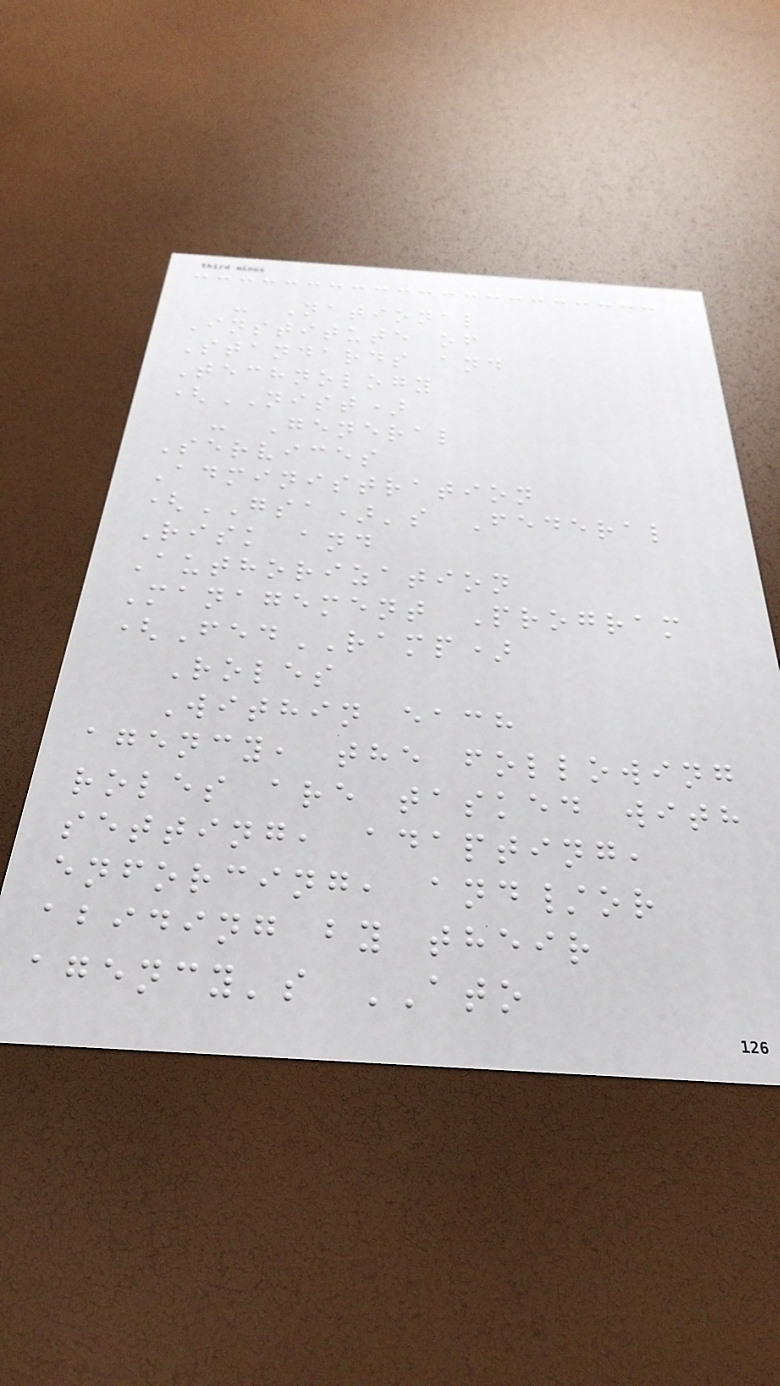- National
Institute of
Standards and
Technology
(NIST)
- General
Services
Administration
(GSA)'s Federal
Risk and
Authorization
Management Program
(FedRAMP)
Roles
Within each
agency, the following
roles are tasked with
setting, adapting,
enforcing, and/or
abiding by their
agency's ATO
